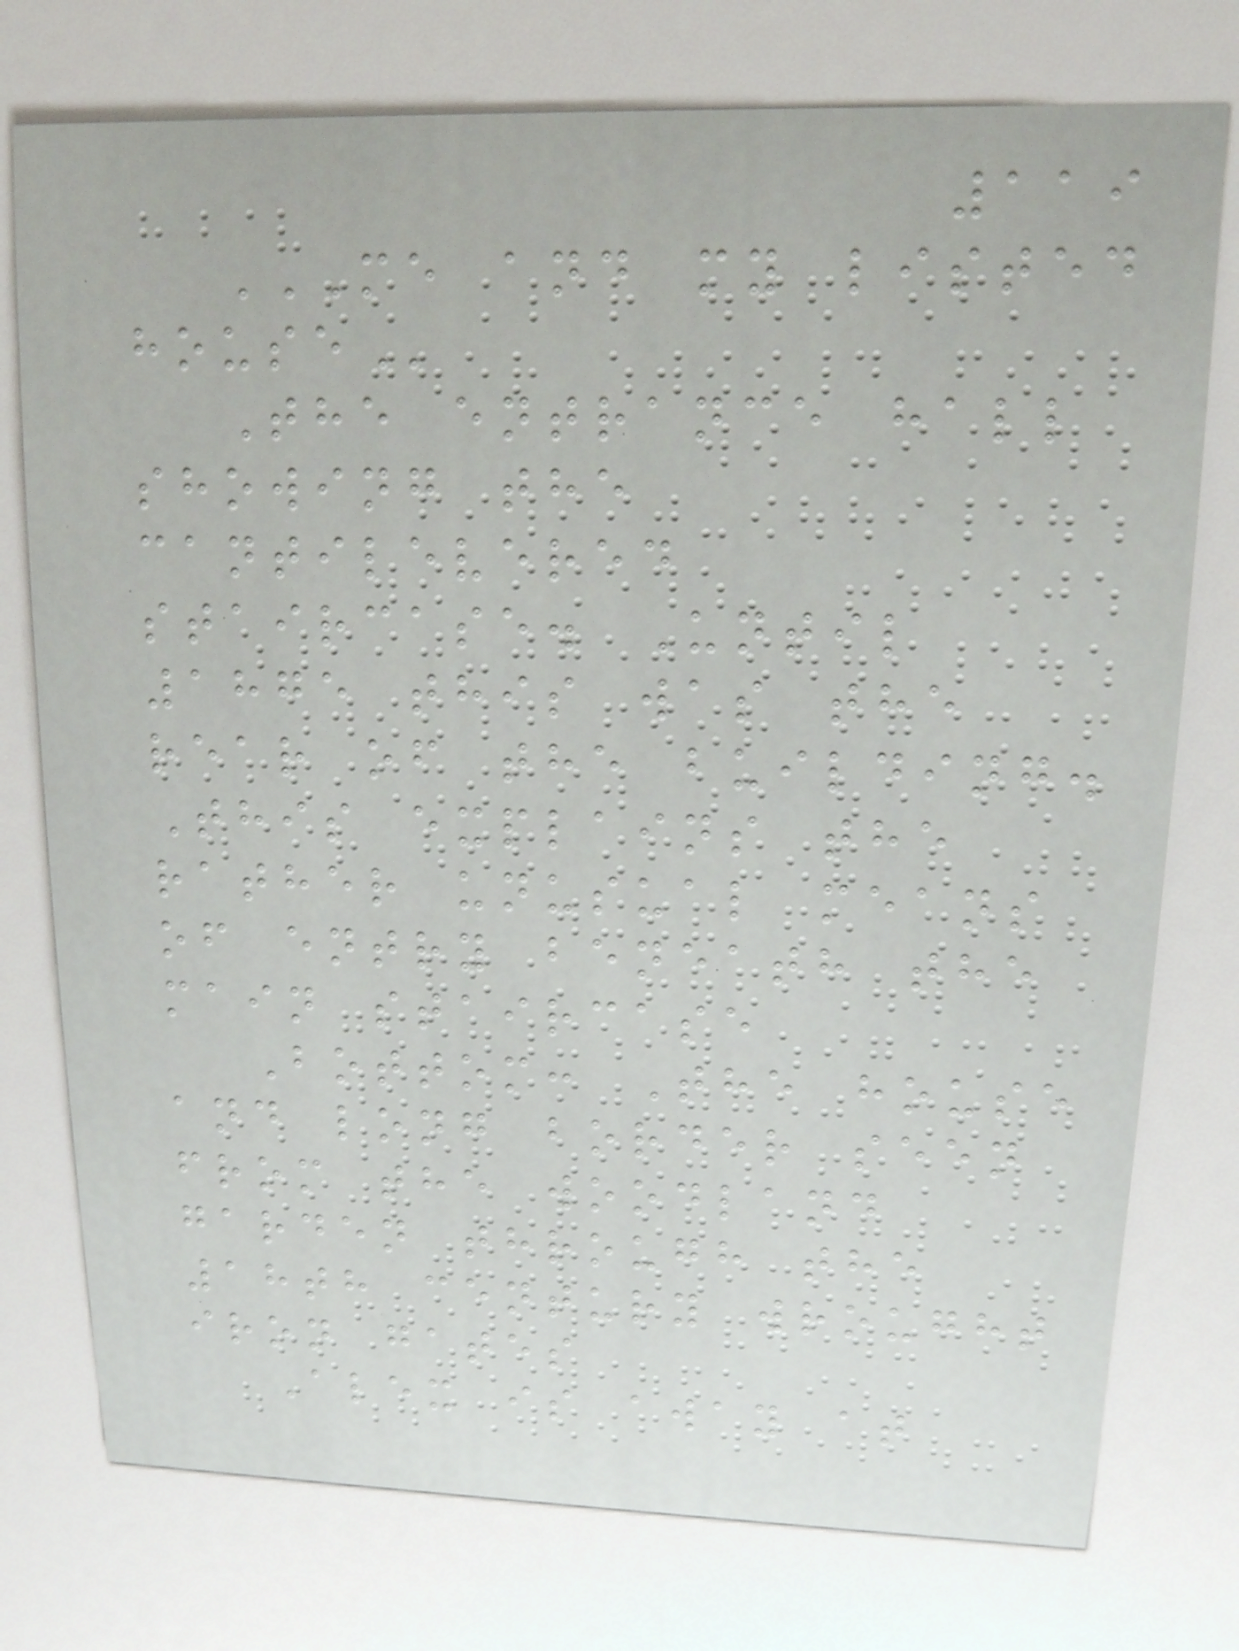119
ME AND MY LISTED
HOUSE
The entrance hall
showing the
cantilevered
staircase. Until
1875 this was the
rear of the building.
This explains the
rather unusual means
of entry beneath the
main staircase
Bottom: The house
and long border seen
from the woodland
garden through the
18th century wrought
iron gates
Alex is away at
